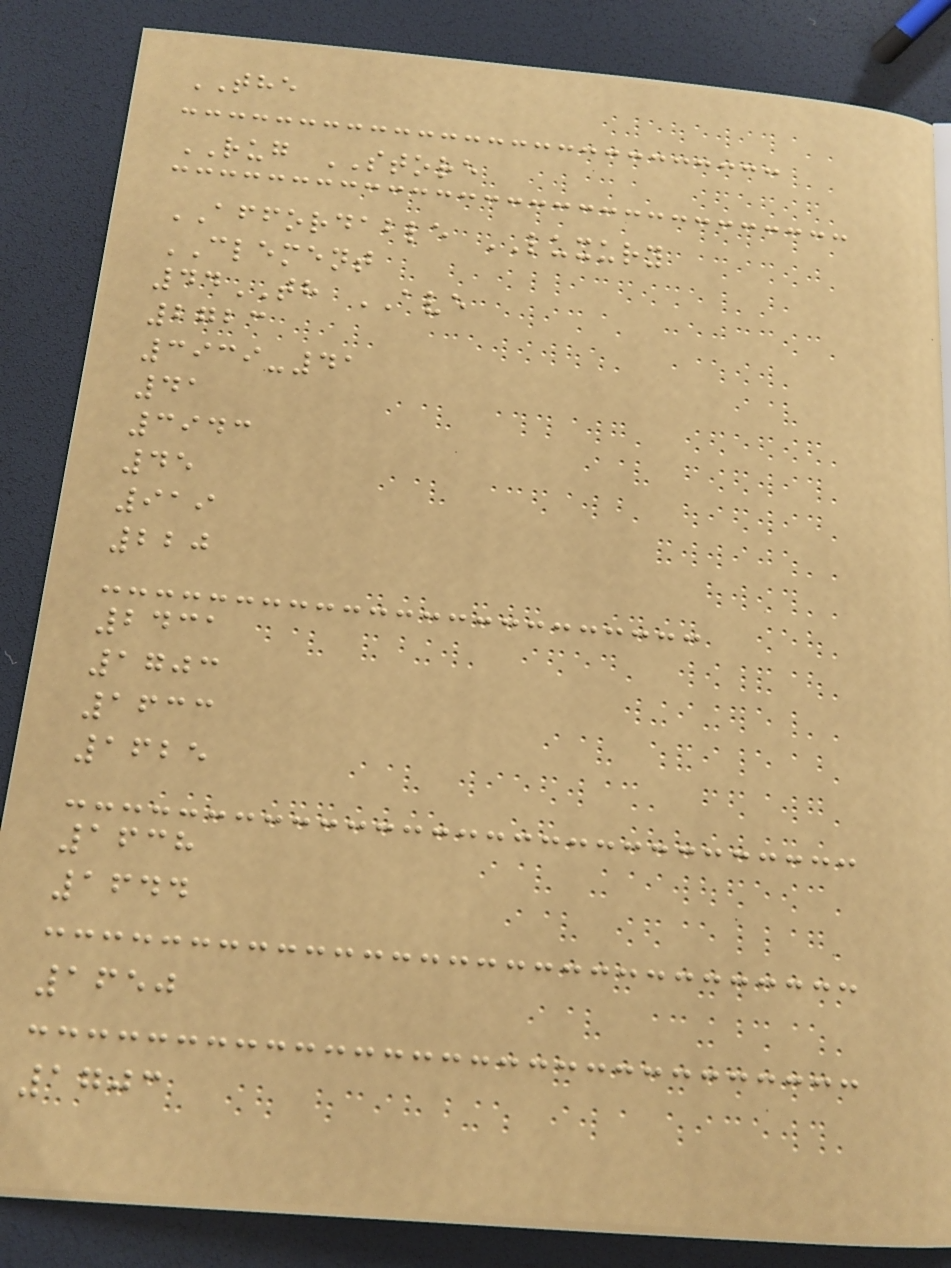THE
RUG STORE
AFFORDABLE LUXURY
CLEMENT
44TH AVE
2723
3939-41
41
3943
45
919
220
2431
1703
1633
1625
1638
1644
1650
1703
